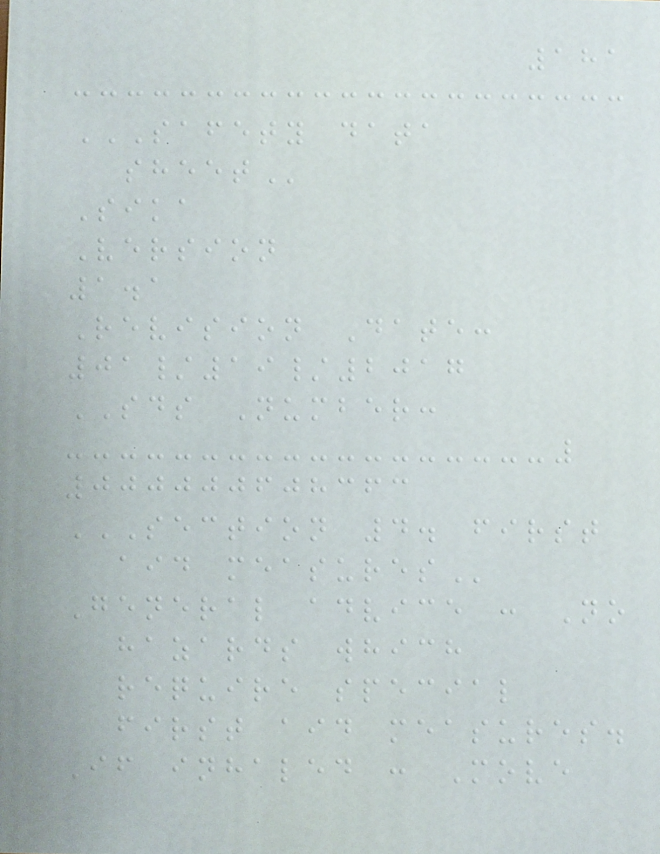181
SAFETY DATA
SHEET
Sika
Version
1.1
Revision Date:
01/19/2017
SDS Number:
000000608363
SECTION 4. FIRST
AID MEASURES
General advice : No
hazards which
require special
first aid measures.
If inhaled : Move
